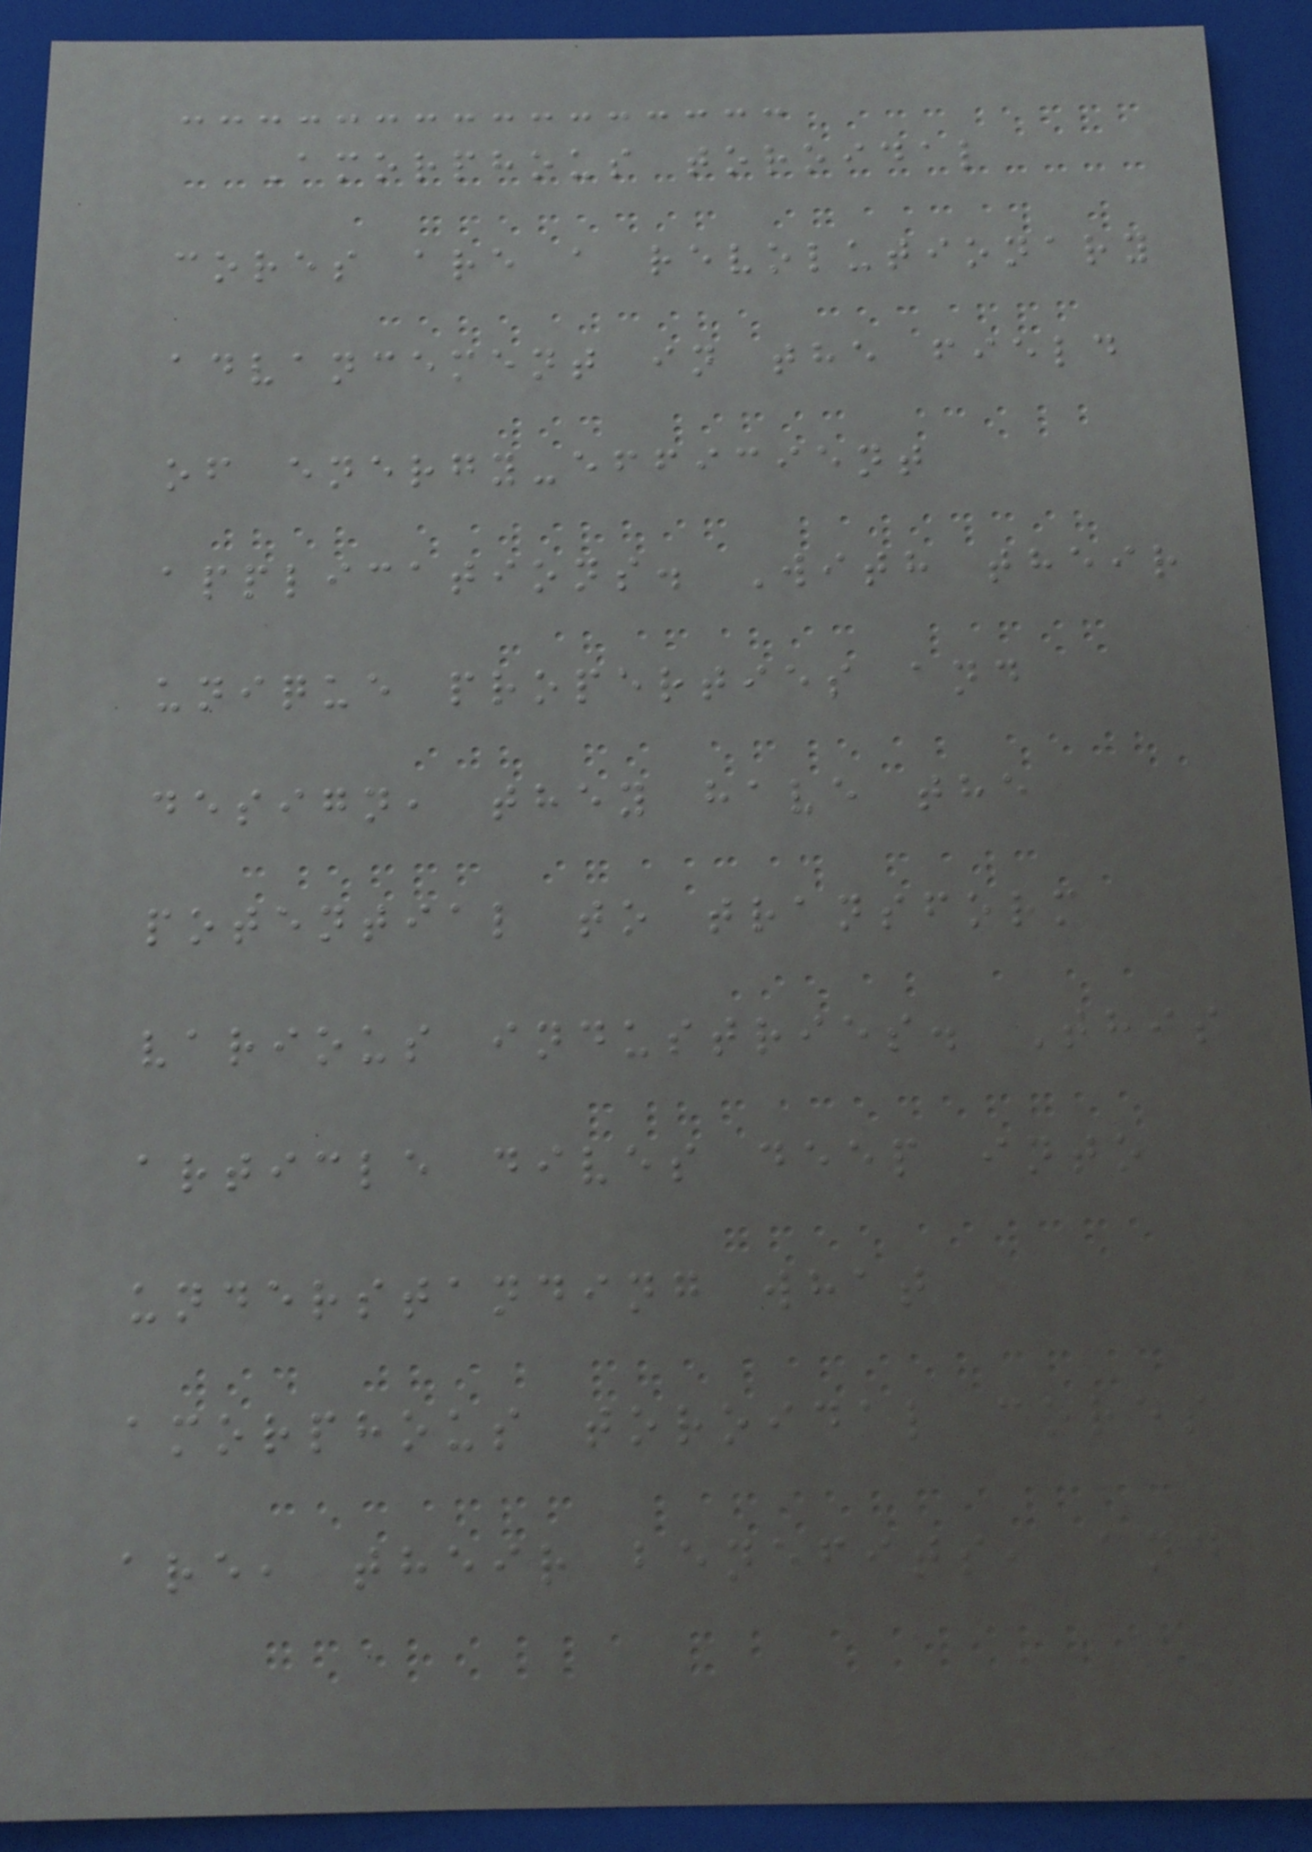Amorphous toroidal
cores are a revolutionary
advancement in the field
of energy-efficient
applications. With their
unique properties and
design, they have the
potential to transform
various industries. This
article dives deep into
understanding what
amorphous toroidal cores
are, their benefits, and
